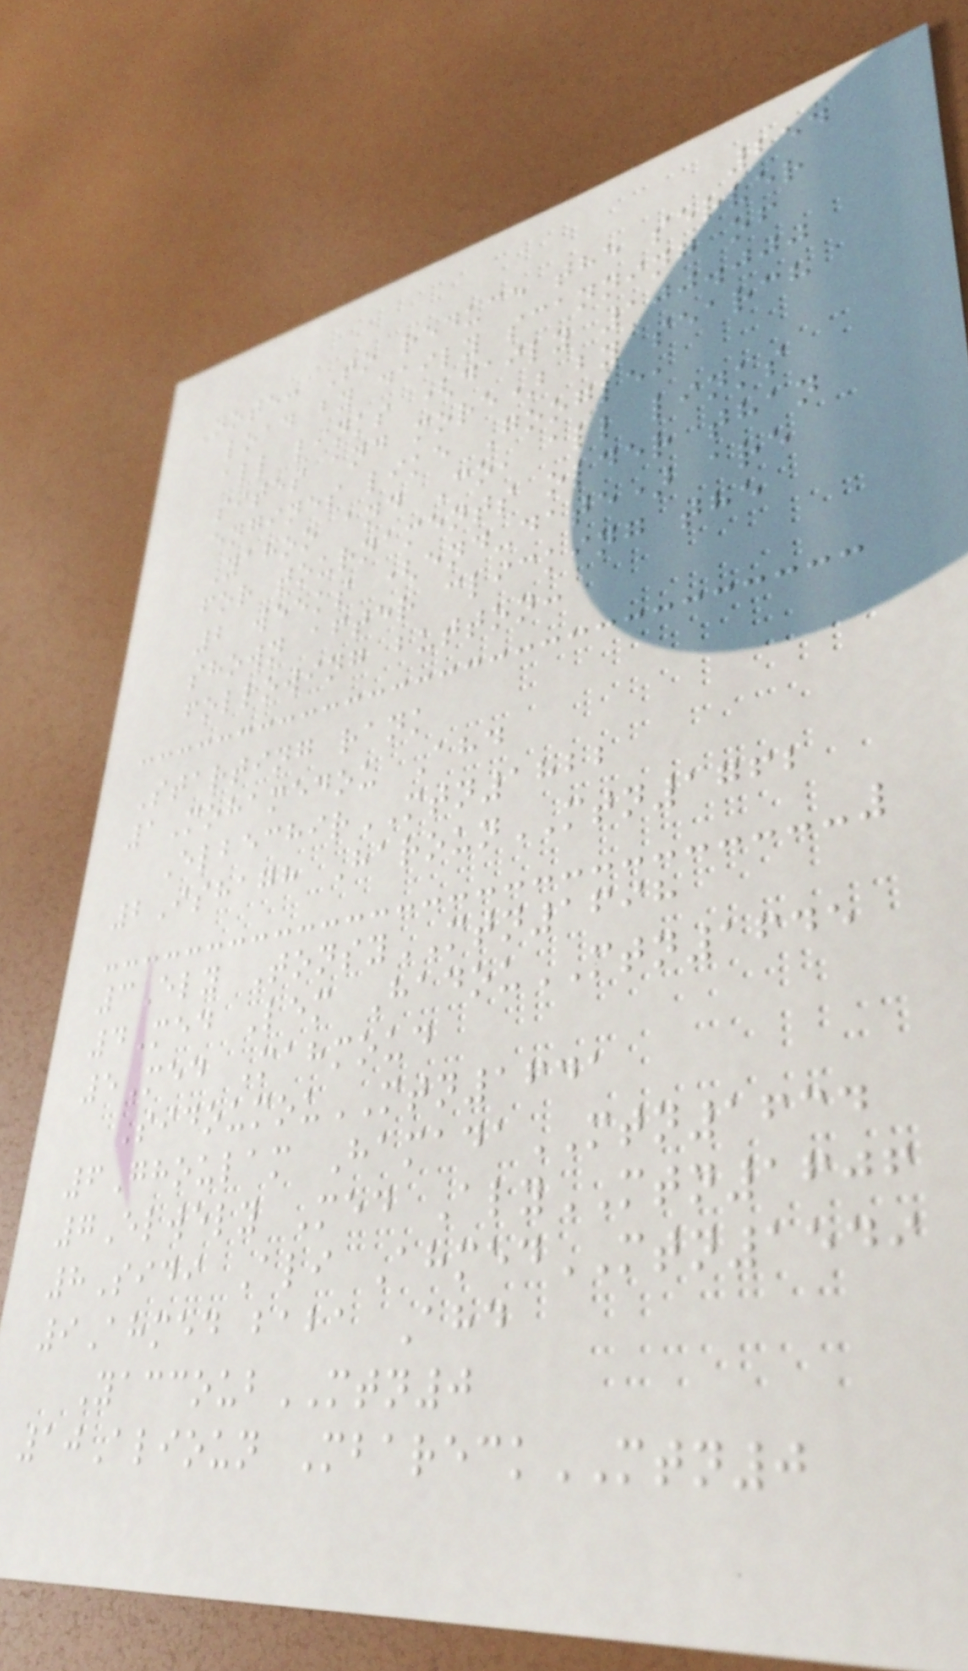254
Note: To reduce the server
load by daily scanning of
all links (daily 100.000
sites and more) by search
engines like Google,
Yahoo and Co, all links
for tournaments older than
2 weeks (end-date) are
shown after clicking the
following button:
Starting rank
1Mohamedou Ahd
ElbechirMTN1822
2Ishagh HarounMTN1762
3Ely TonsyMTN1698
4Med Lem HadouMTN1645
5Med Mahmoud
SidoumouMTN1641
6Ghoulam HamadaMTN1634
7Elwely Med AlyMTN1606
8Sidi Ali AhmedMTN1549
9Ahmed baba Ahd
YaccoubMTN0
10Alioun MbareckMTN0
